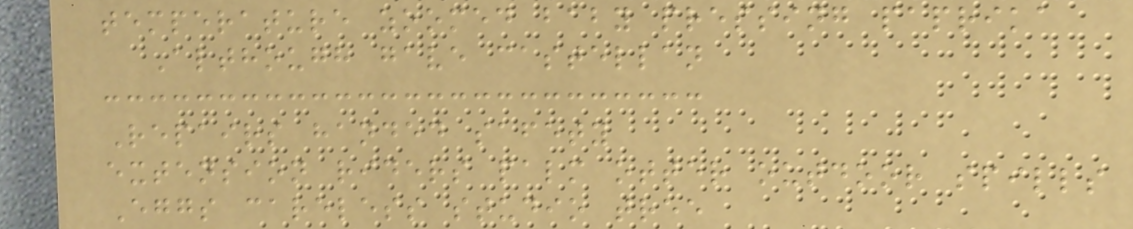temperature zoomed baby pressing paprika
Although gave castellan
Repairs handed safety
extension riders palm otter outdoor spills
Eggs careless studio tree
